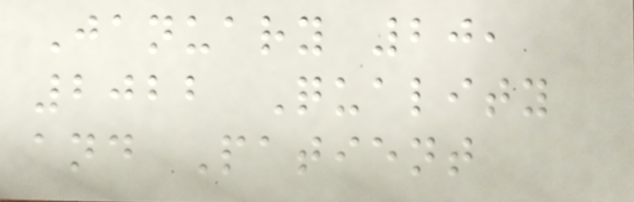January 20,
2022 Quality
and Patient
